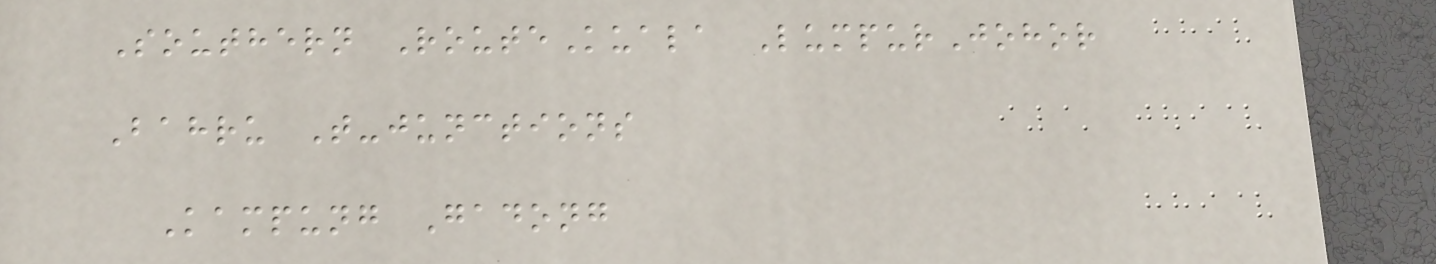Southern RouteKuala LumpurJohor
Bahru T-junctions
Kampung Gadong
